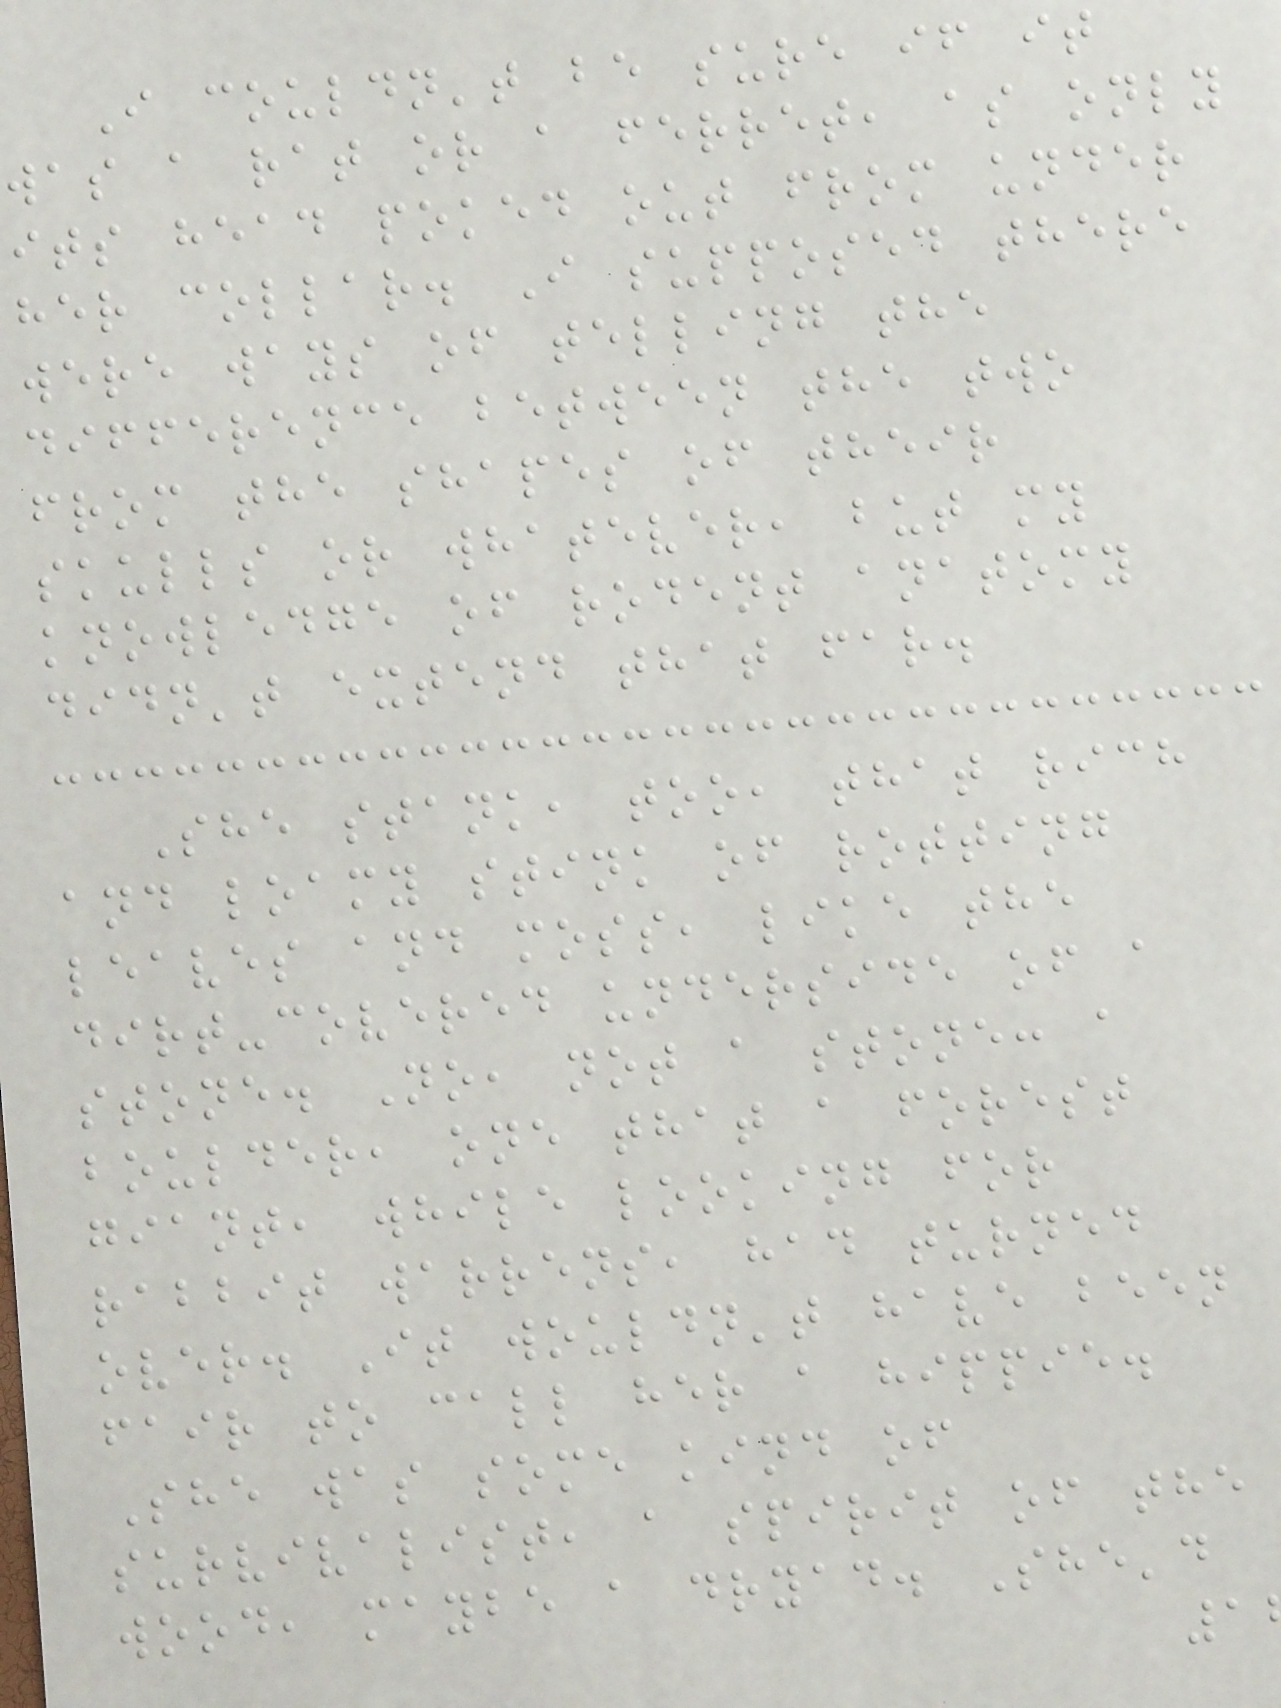I couldn't be sure if it
was a rat or a ferret, as only
its head poked out from under
her collar. I supposed there
were ways of telling the
difference between the two
from the shapes of their
skulls or whatever, but my
knowledge of rodent anatomy
didn't extend that far.
She stank, too, that rich
and loamy stink of rotting
leaves and moss, like the
dirt-covered underside of a
stone. No, not a stone: a
boulder, one that a forest
giant, while looking for
rabbit warrens, had turned
over. It wouldn't have been
fair to call her a hippie.
She was some kind of
survivalist, a spirit of the
wood, maybe a dryad. She'd
